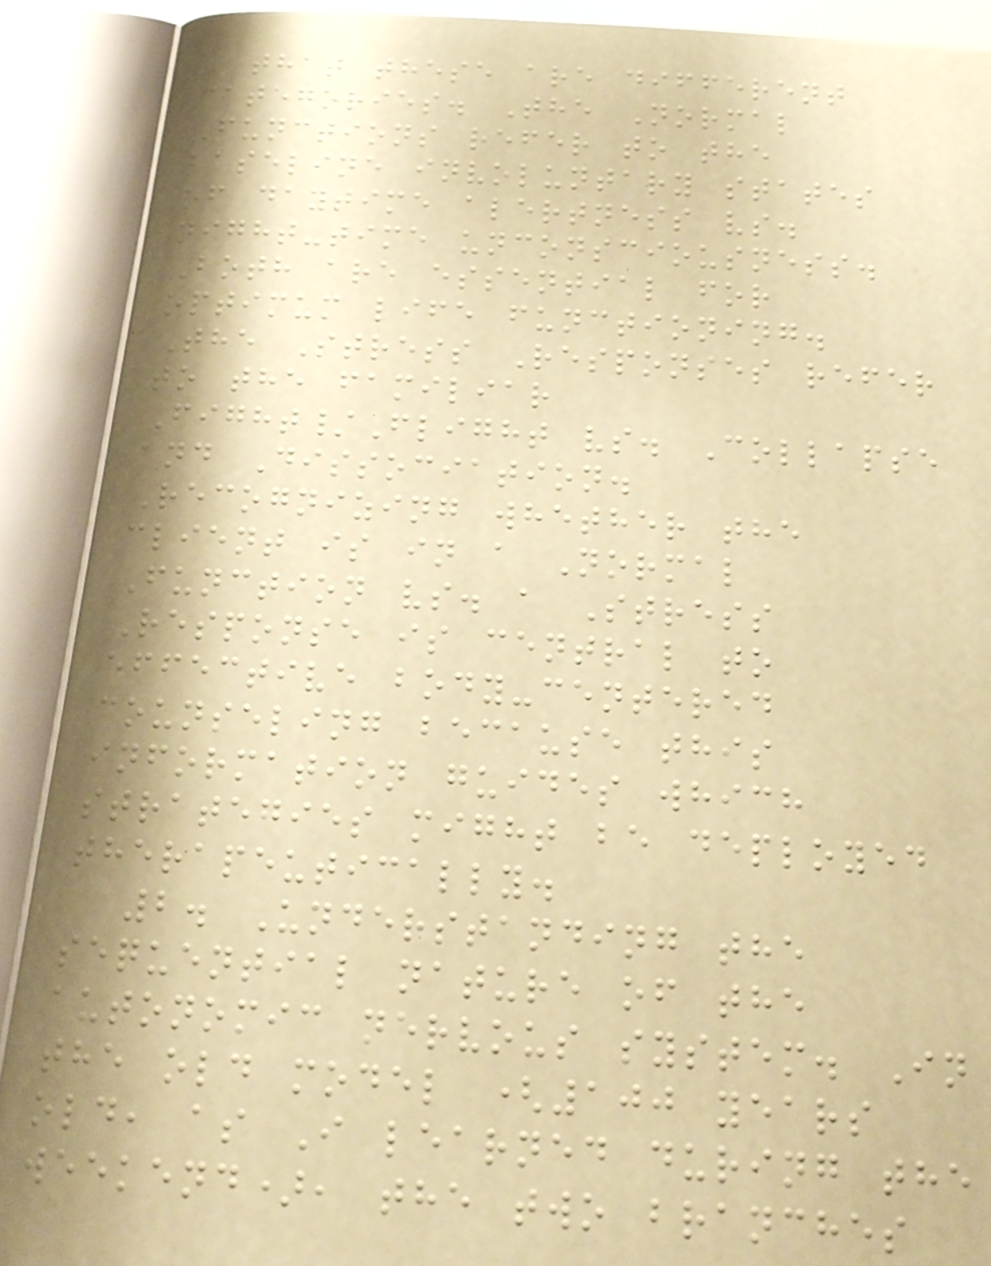that these are different
categories. The Normal
Functions refer to the
baseline involuntary states
of daytime alertness vs.
night-time unconsciousness.
Both are essential for
optimum life functioning.
The Stress Responses refer
to the familiar
Fight/Flight vs. Collapse
and Dissociation.
Recognizing whether the
client is in a Normal
Function vs. a Stress
Response is central to
effective body-centered
counseling because this
information guides which
strategies might be deployed
therapeutically.
2. Understanding the
sequential nature of the
autonomic nervous system. In
the old model (100 years
old, as I learned during the
weekend), the two branches
